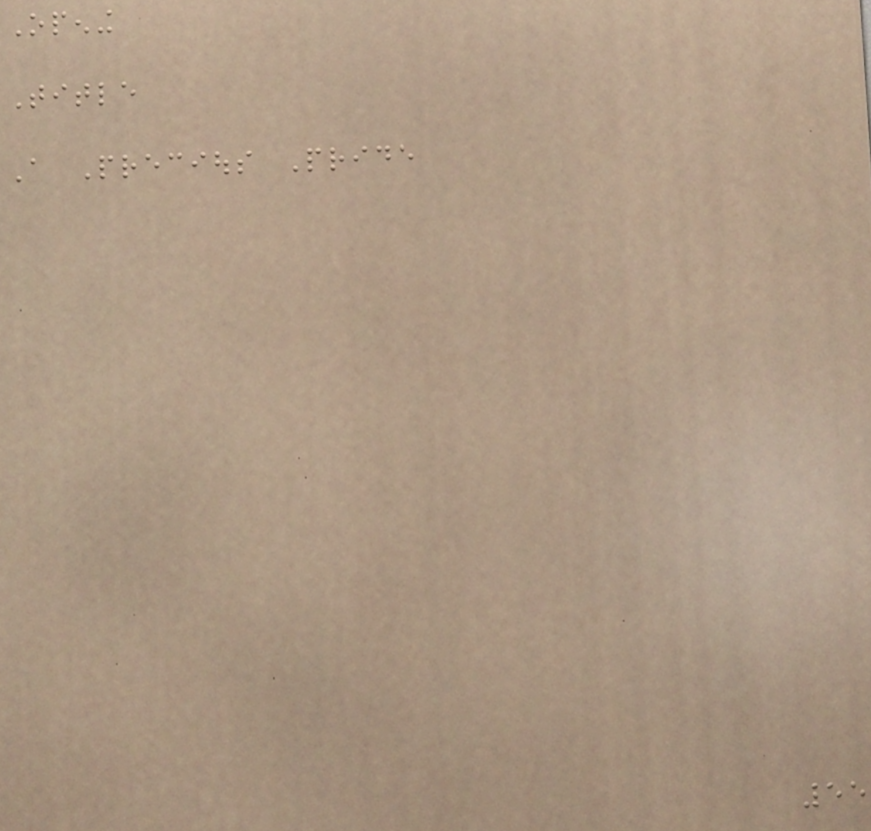Opening
Title
A Precious Pride
55
